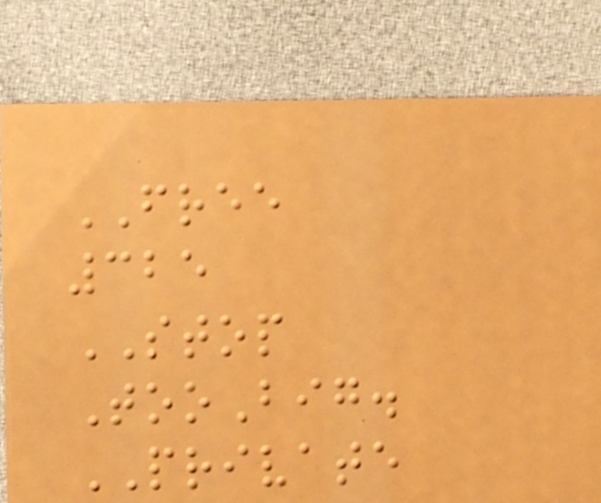FREE
325
STOP
TooBig.
PRIVATE
